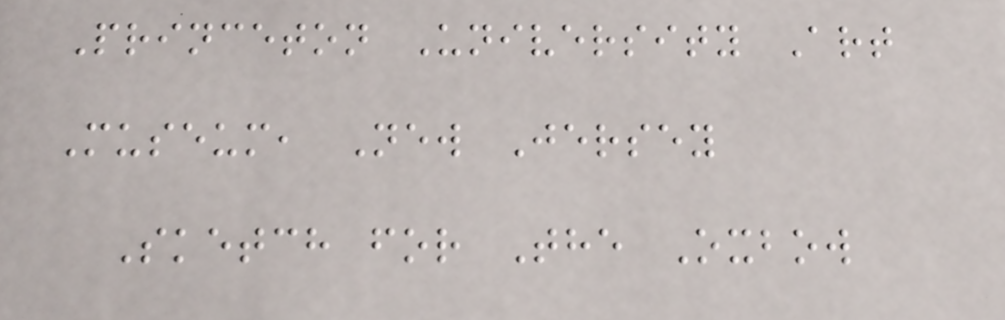Princeton University Art
Museum, New Jersey
Sketch for The Oxbow
